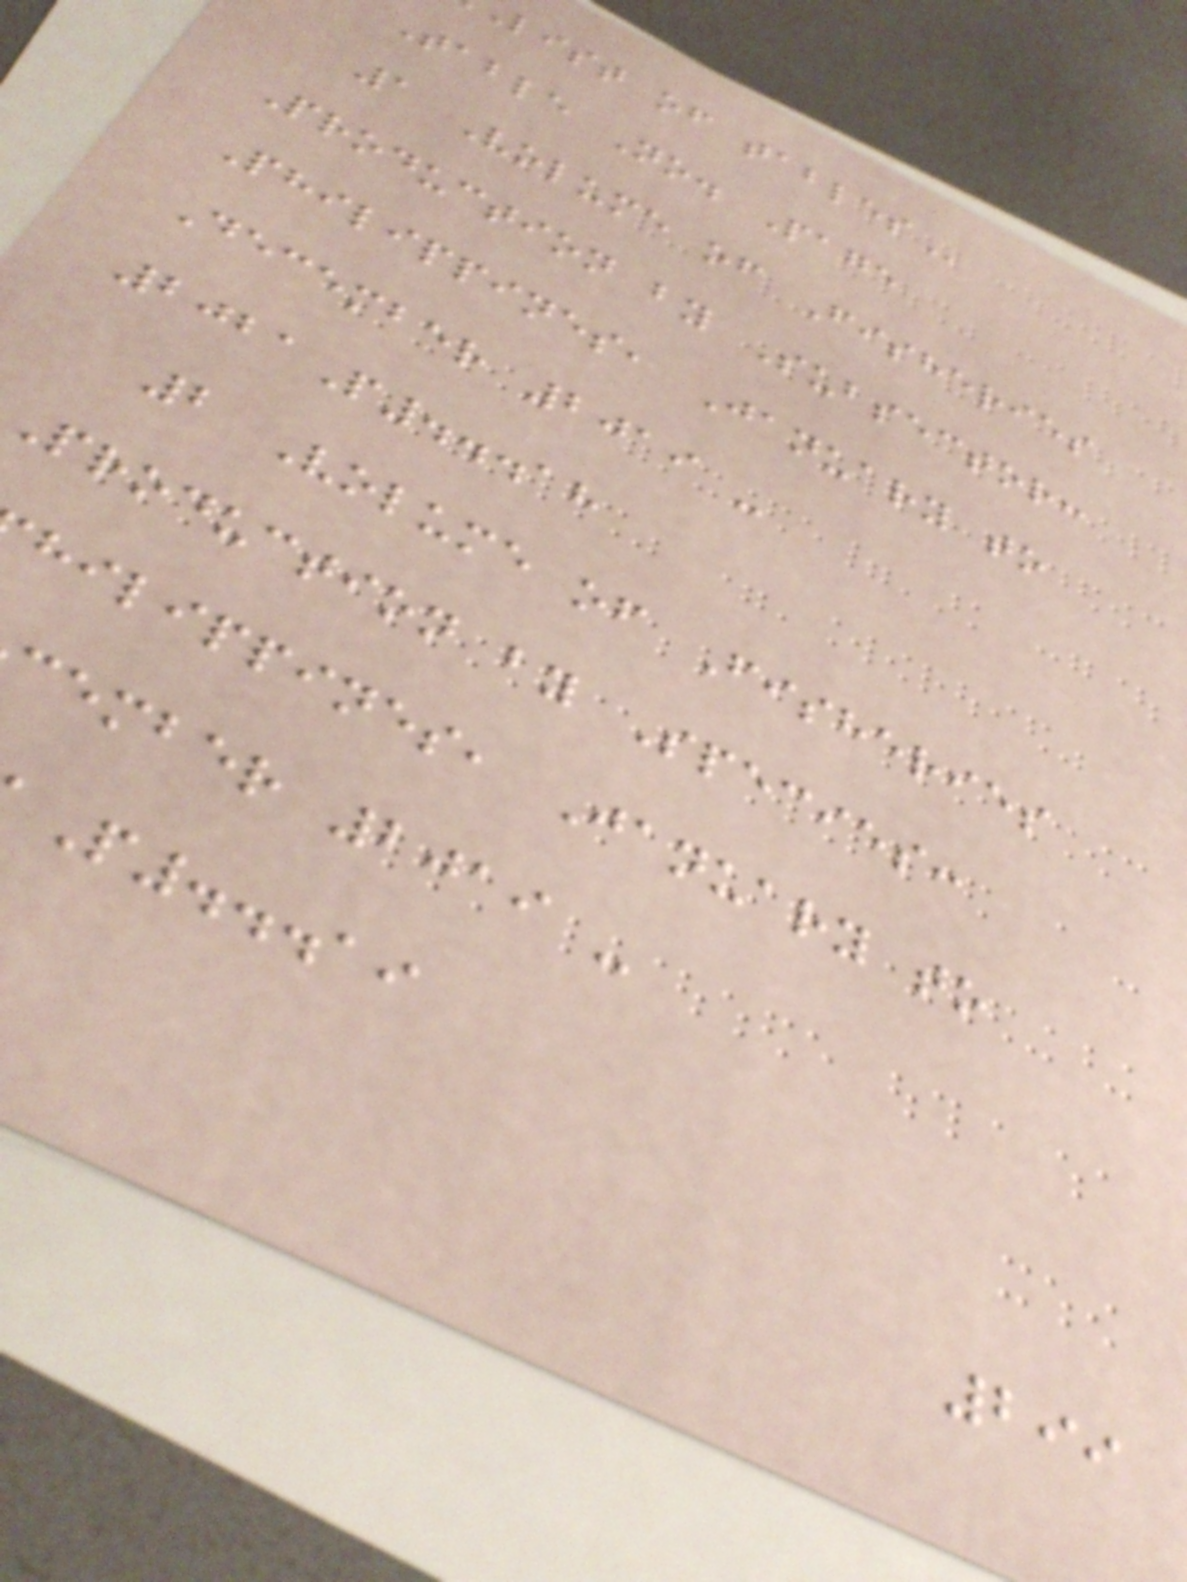list of
Table No. Page
1 Volume of Fisheries
Production by Subsector:
Philippines, January to
December 2019 -
2021P...18
2 Volume of Fisheries
Production by Species:
hilippines, January to
cember 2019 -
P...19
299
